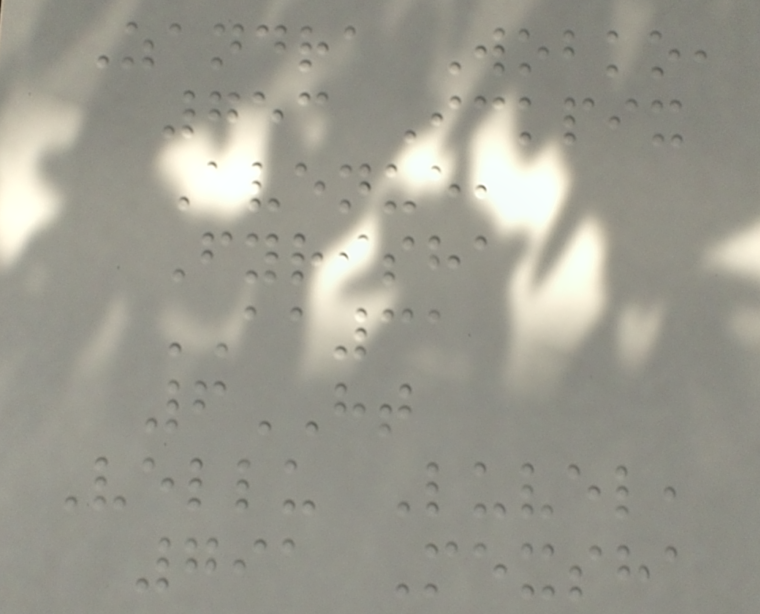Zandra Wobko,
753 Ickpix
Avenue,
Fyrisha
AA31
6HT
Vellu Luvel,
791 Mexsha
